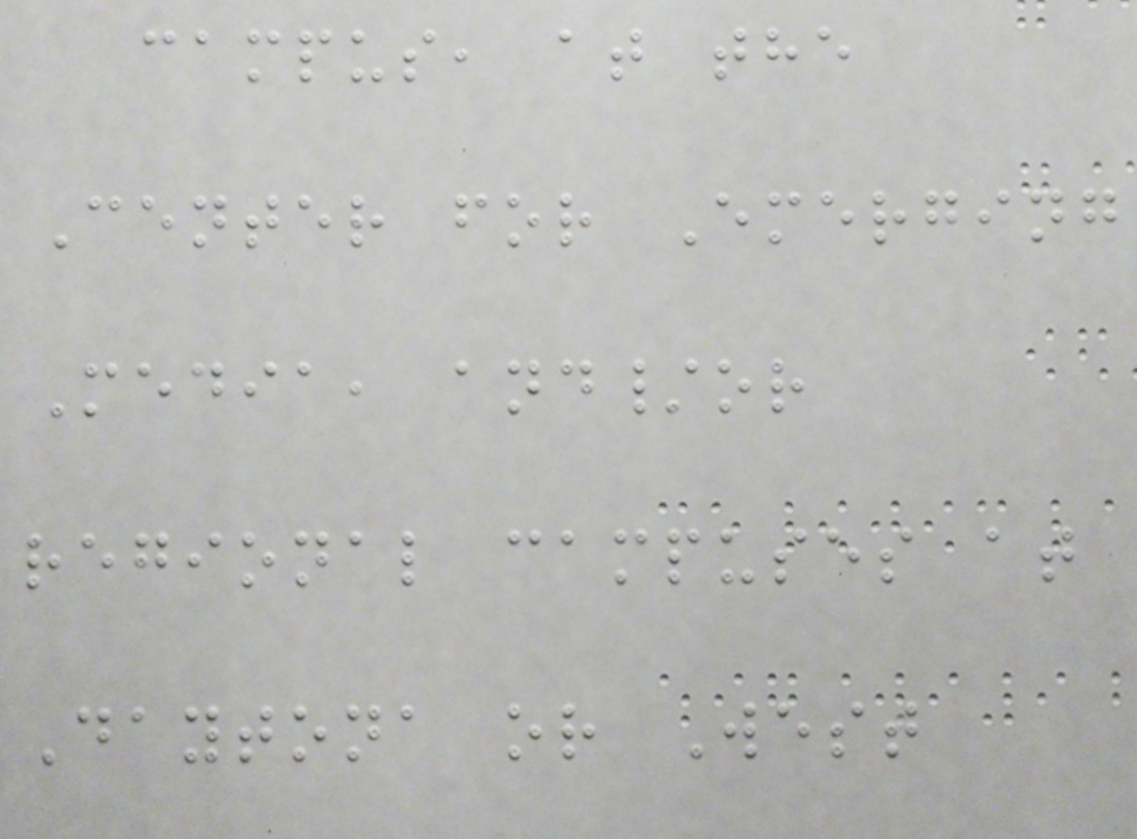campus, at the
Center for Emerging
Media, and/or
regional campuses at
Daytona or West
